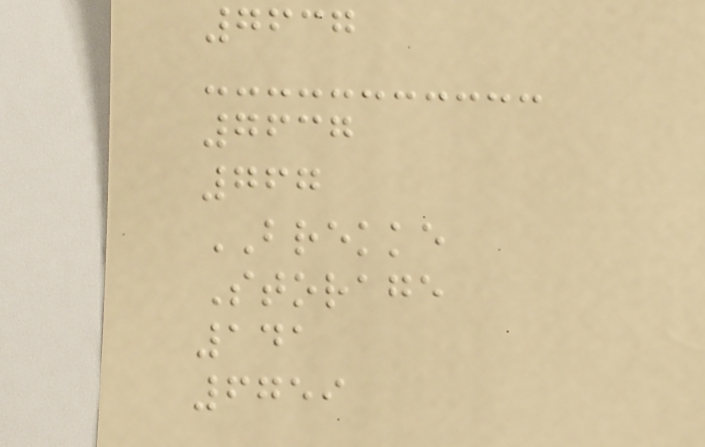7637
7637
767
BREKKE
Storage
141
6759
